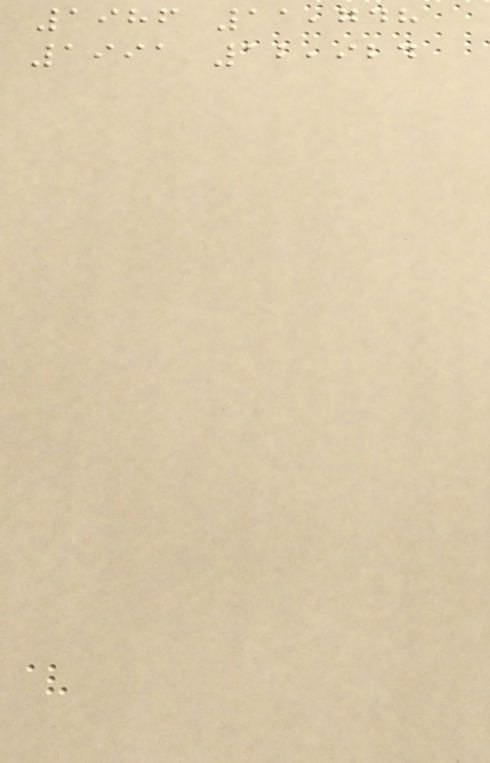1986 11,748
1991 12,924
